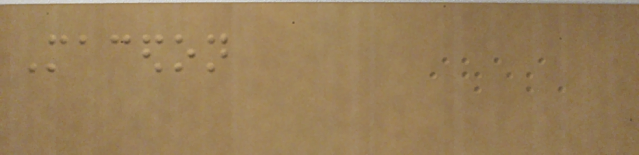Macedon
